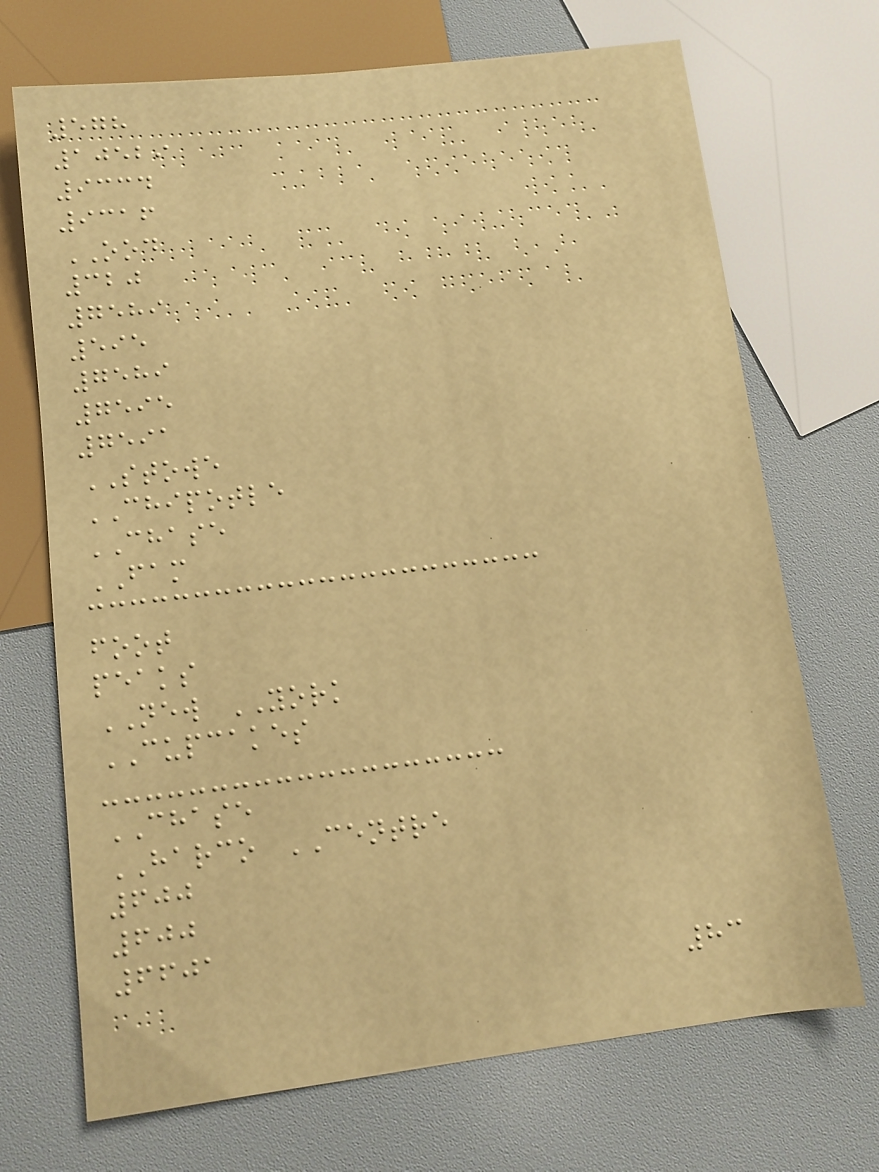578
10529
9334
9316
OOD
320
7589
595
7589
7595
7591
STOWE
CHIPOTLE
CHASE
FAM
foot
peaks
NEW YORK
CUPCAKES
CHASE
HARCO CENTRE
600
600
6601
83
